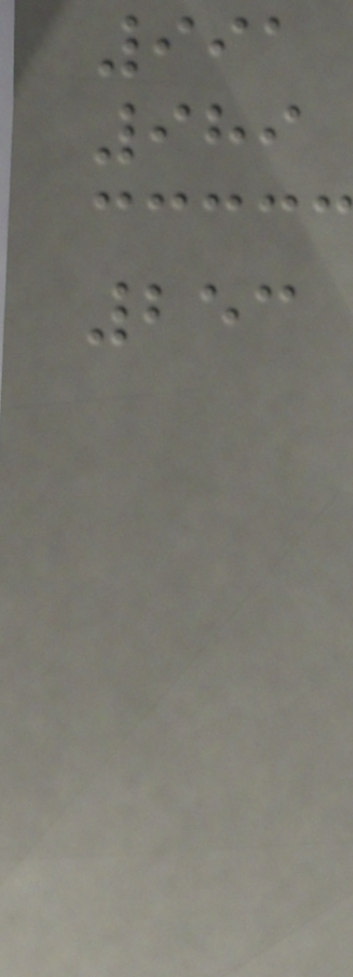991
989
253
